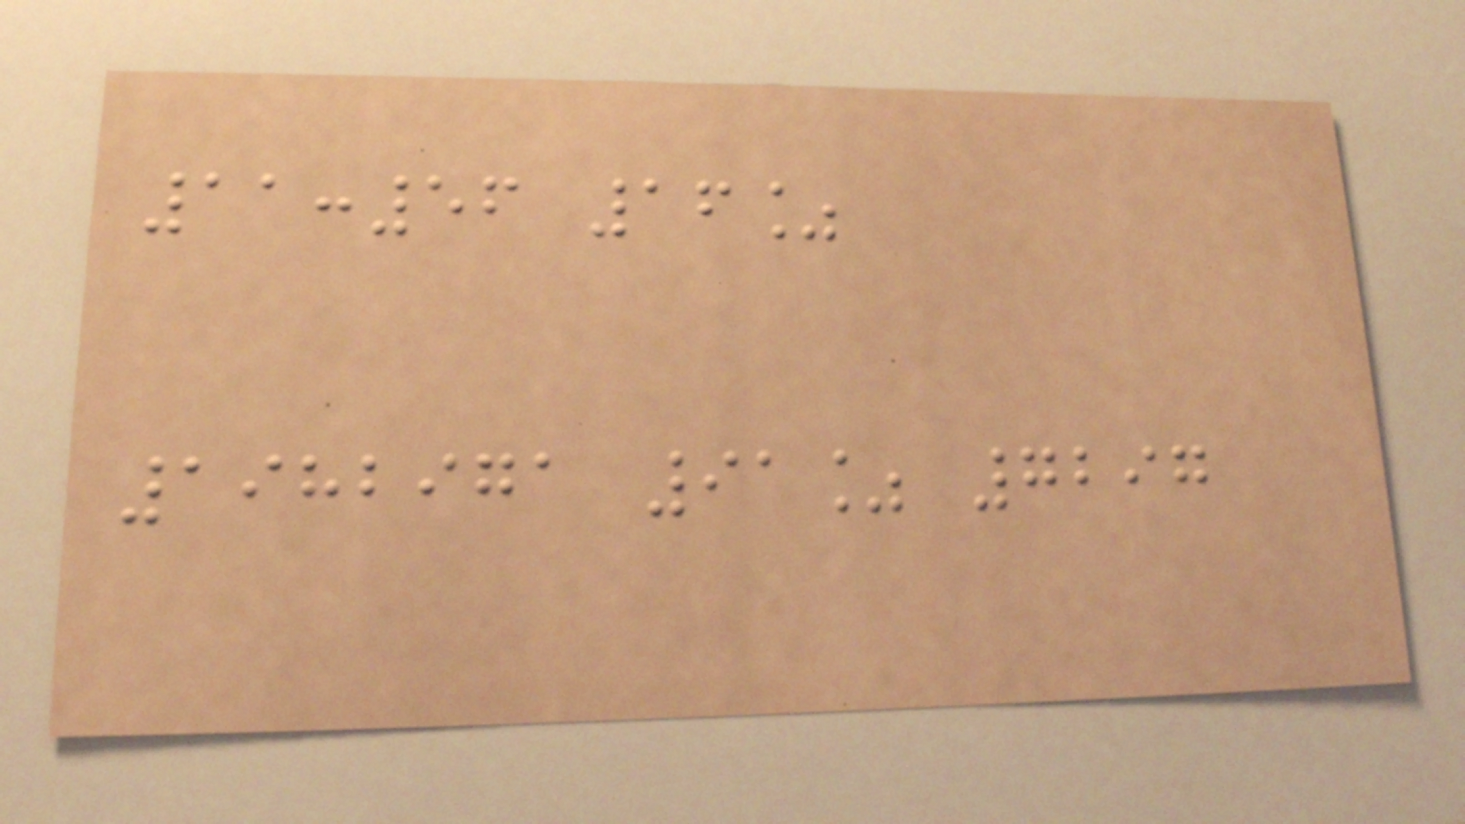11:56 16%
1982971 91% 7297
